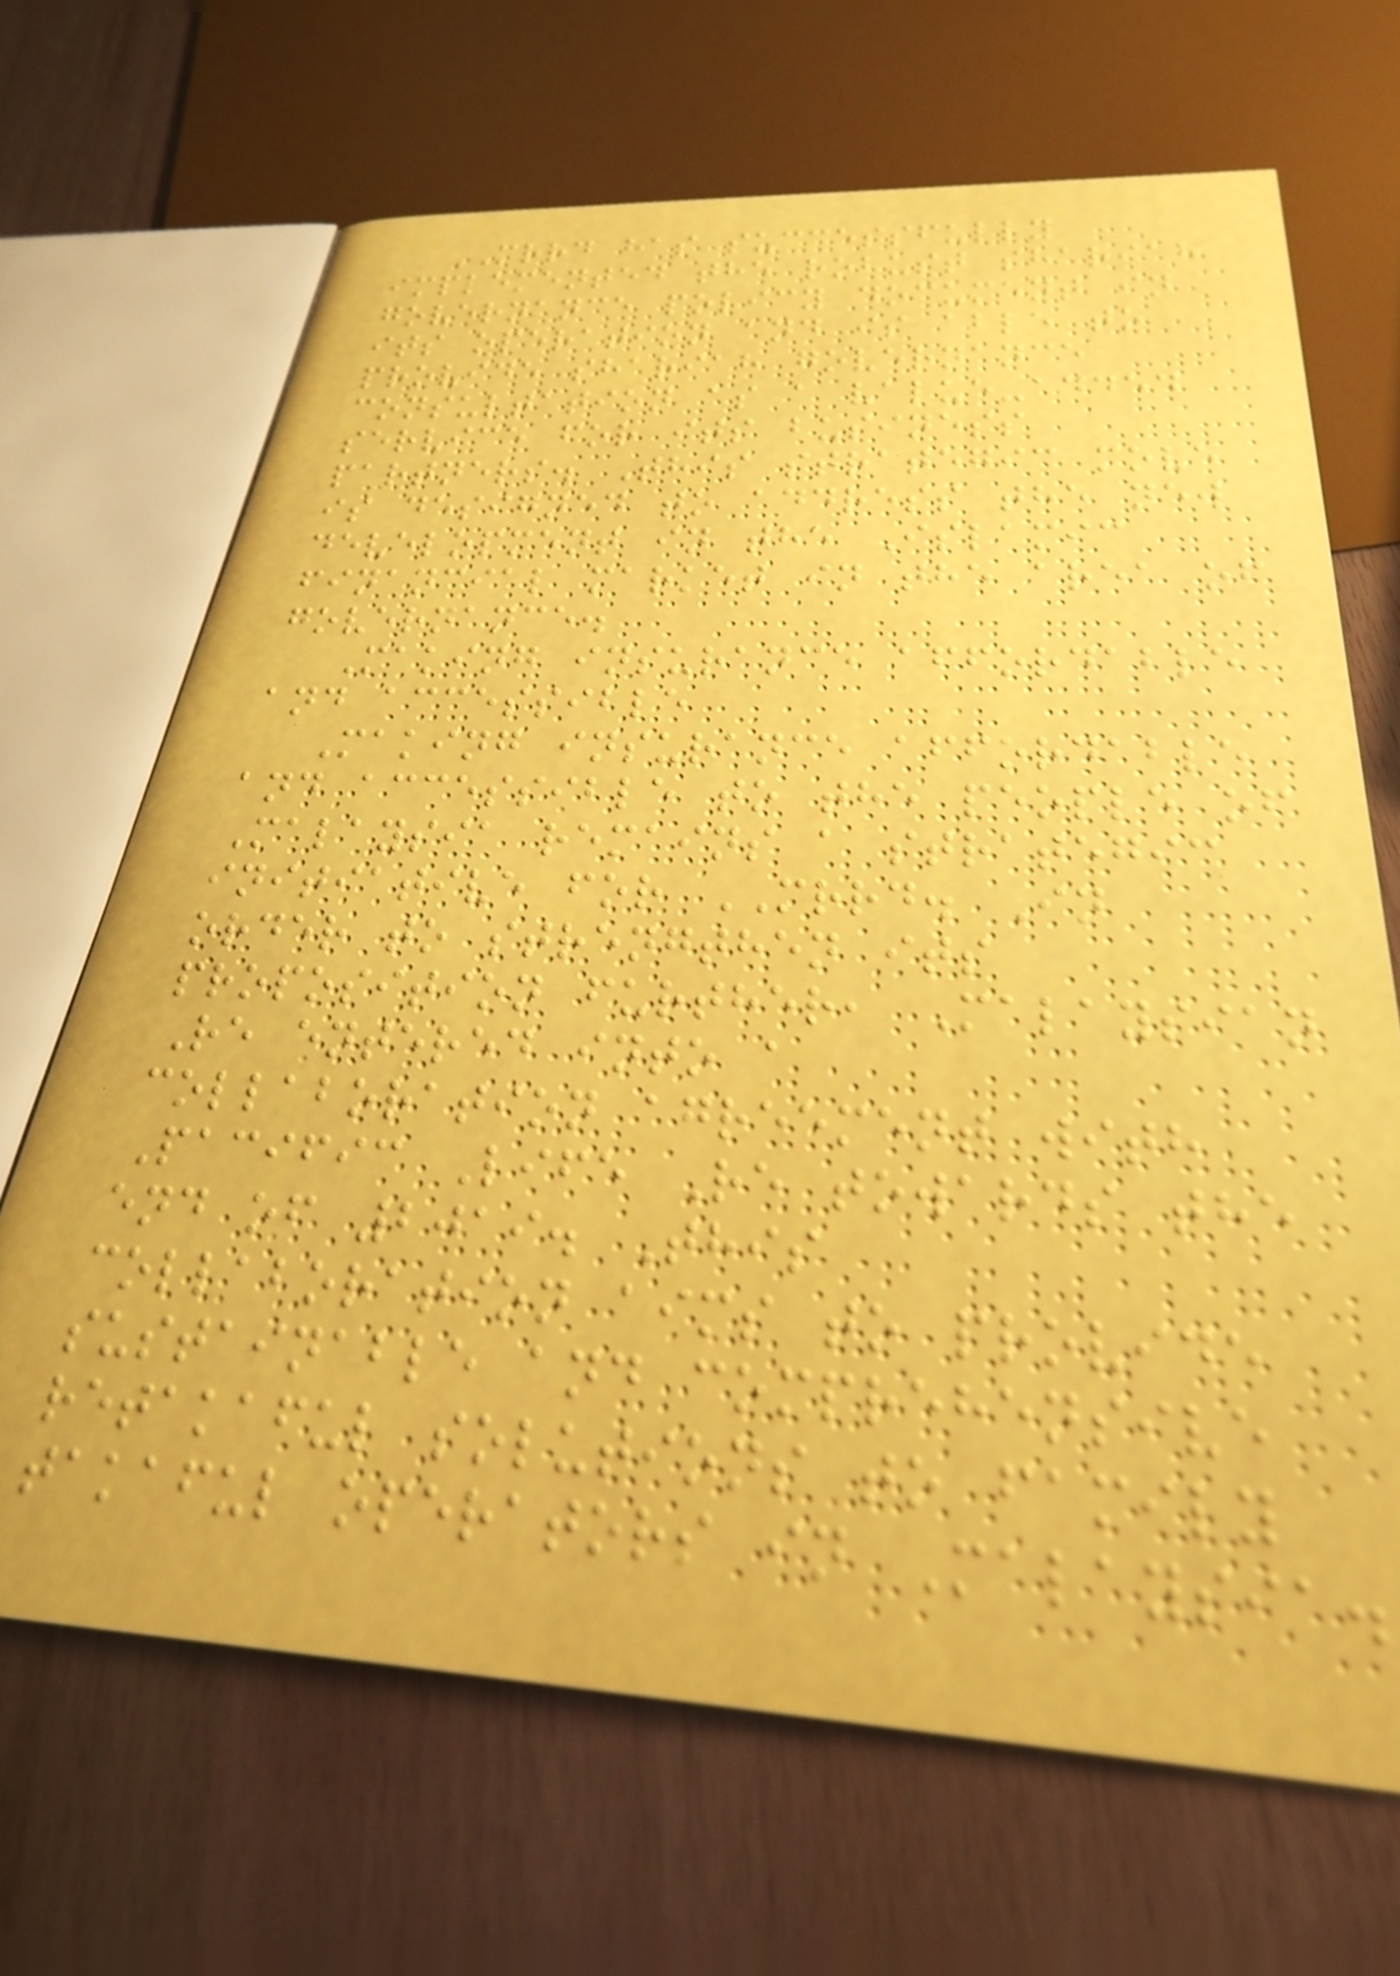MRRD has successfully
implemented the robust shariah
governance policy document in
its operation and is able to
provide shariah governance
consultation as a value-added
service for its business
partners. This strategic move
is designed to address the new
development in the Islamic
financial market in the area of
governance.
Making insurance affordable
and accessible
Making insurance affordable
and accessible to the people of
Malaysia remains a strategic
initiative for MRRD. In
order to strengthen its
proposition further, Malaysian
Re entered into a
collaboration agreement with
Pacific Life Re towards the
end of 2019. This
collaboration aims to provide
sustainable and comprehensive
retakaful solutions to family
takaful operators in Malaysia.
